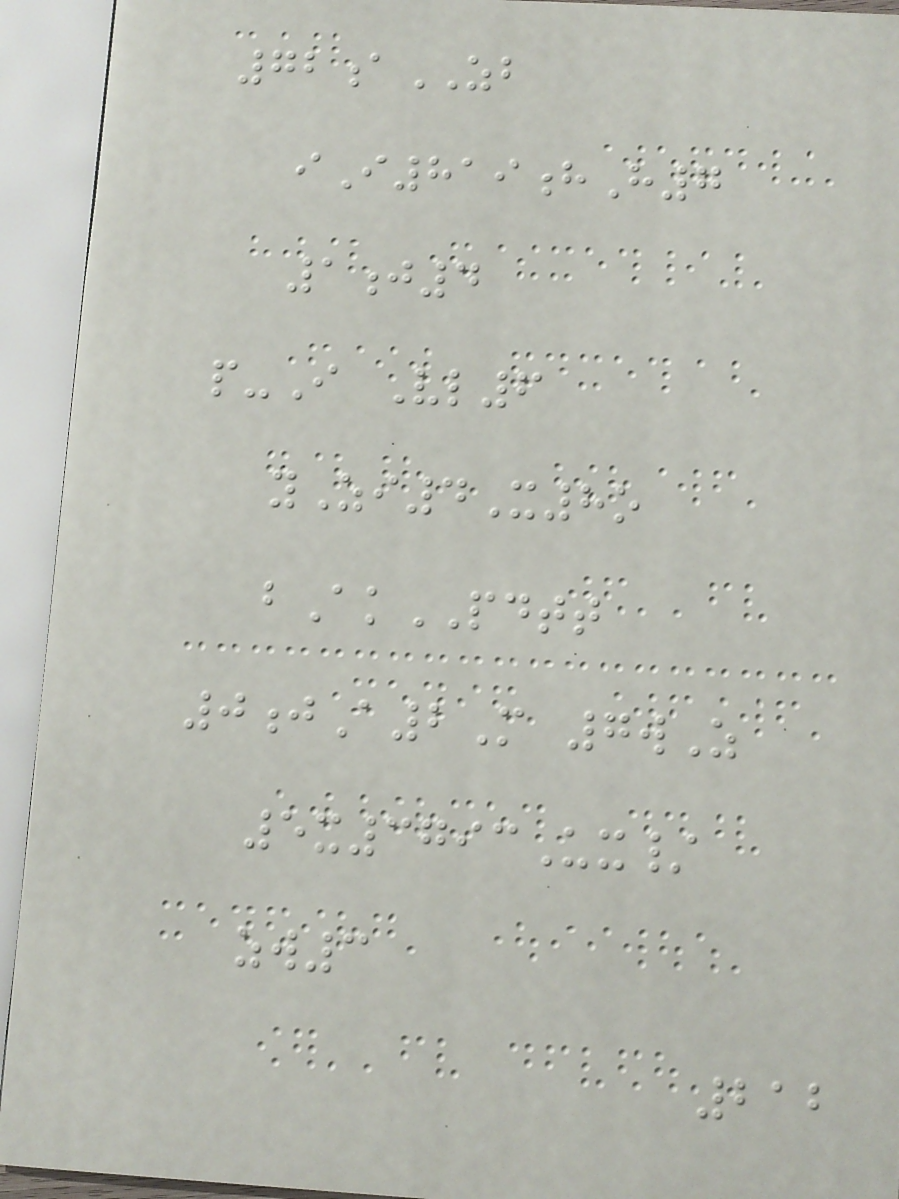72aZB
iI819hH7
1j4
p-I Vl6
yZi4X8o
bAkPDTT
0jA2M 7wZ
5x3793Ux/
zw3
212
